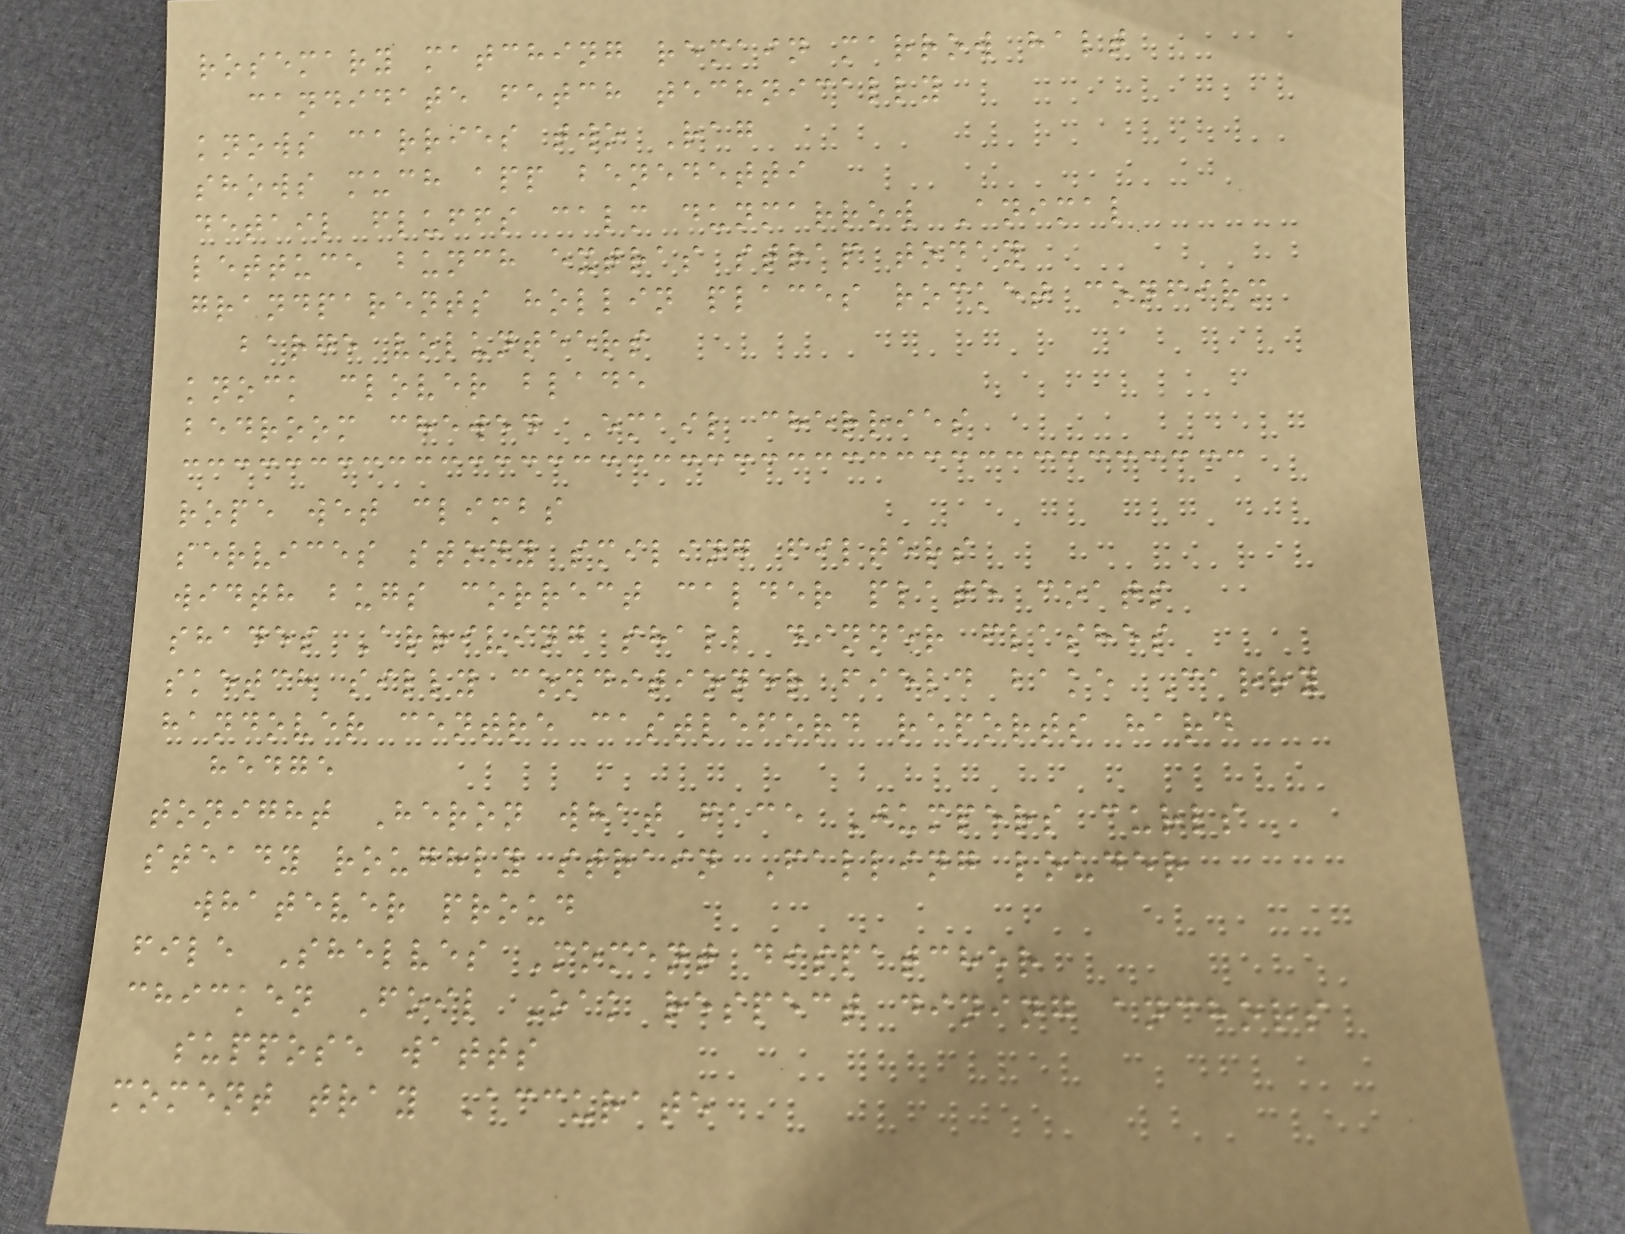rosemary matching remain marrow halt
candidate fetch technically
knows carries two Rag
shows much app benedetti
detail fluffs calm dunmarrow Animal
lettuce bunch extras strap today
grandparents hollin places rocket confirm
barge volunteers
knock clover blade
bedroom chewed Email cherries
rope wet climbs
services stony smiling filters
width bugs correct calder plate coats
shades Arriving shall dinner flashes
sketch silly conditioner field bake Carry
handover centre castleford reports hard
hedge
tonight Heron what face Jumpers curls
steady roughly strain Falling louder
whatever proud
file Shelves Moment dispatcher
chicken Foil Oak respect dining anchors
suppose watts
moment tray Accurate
